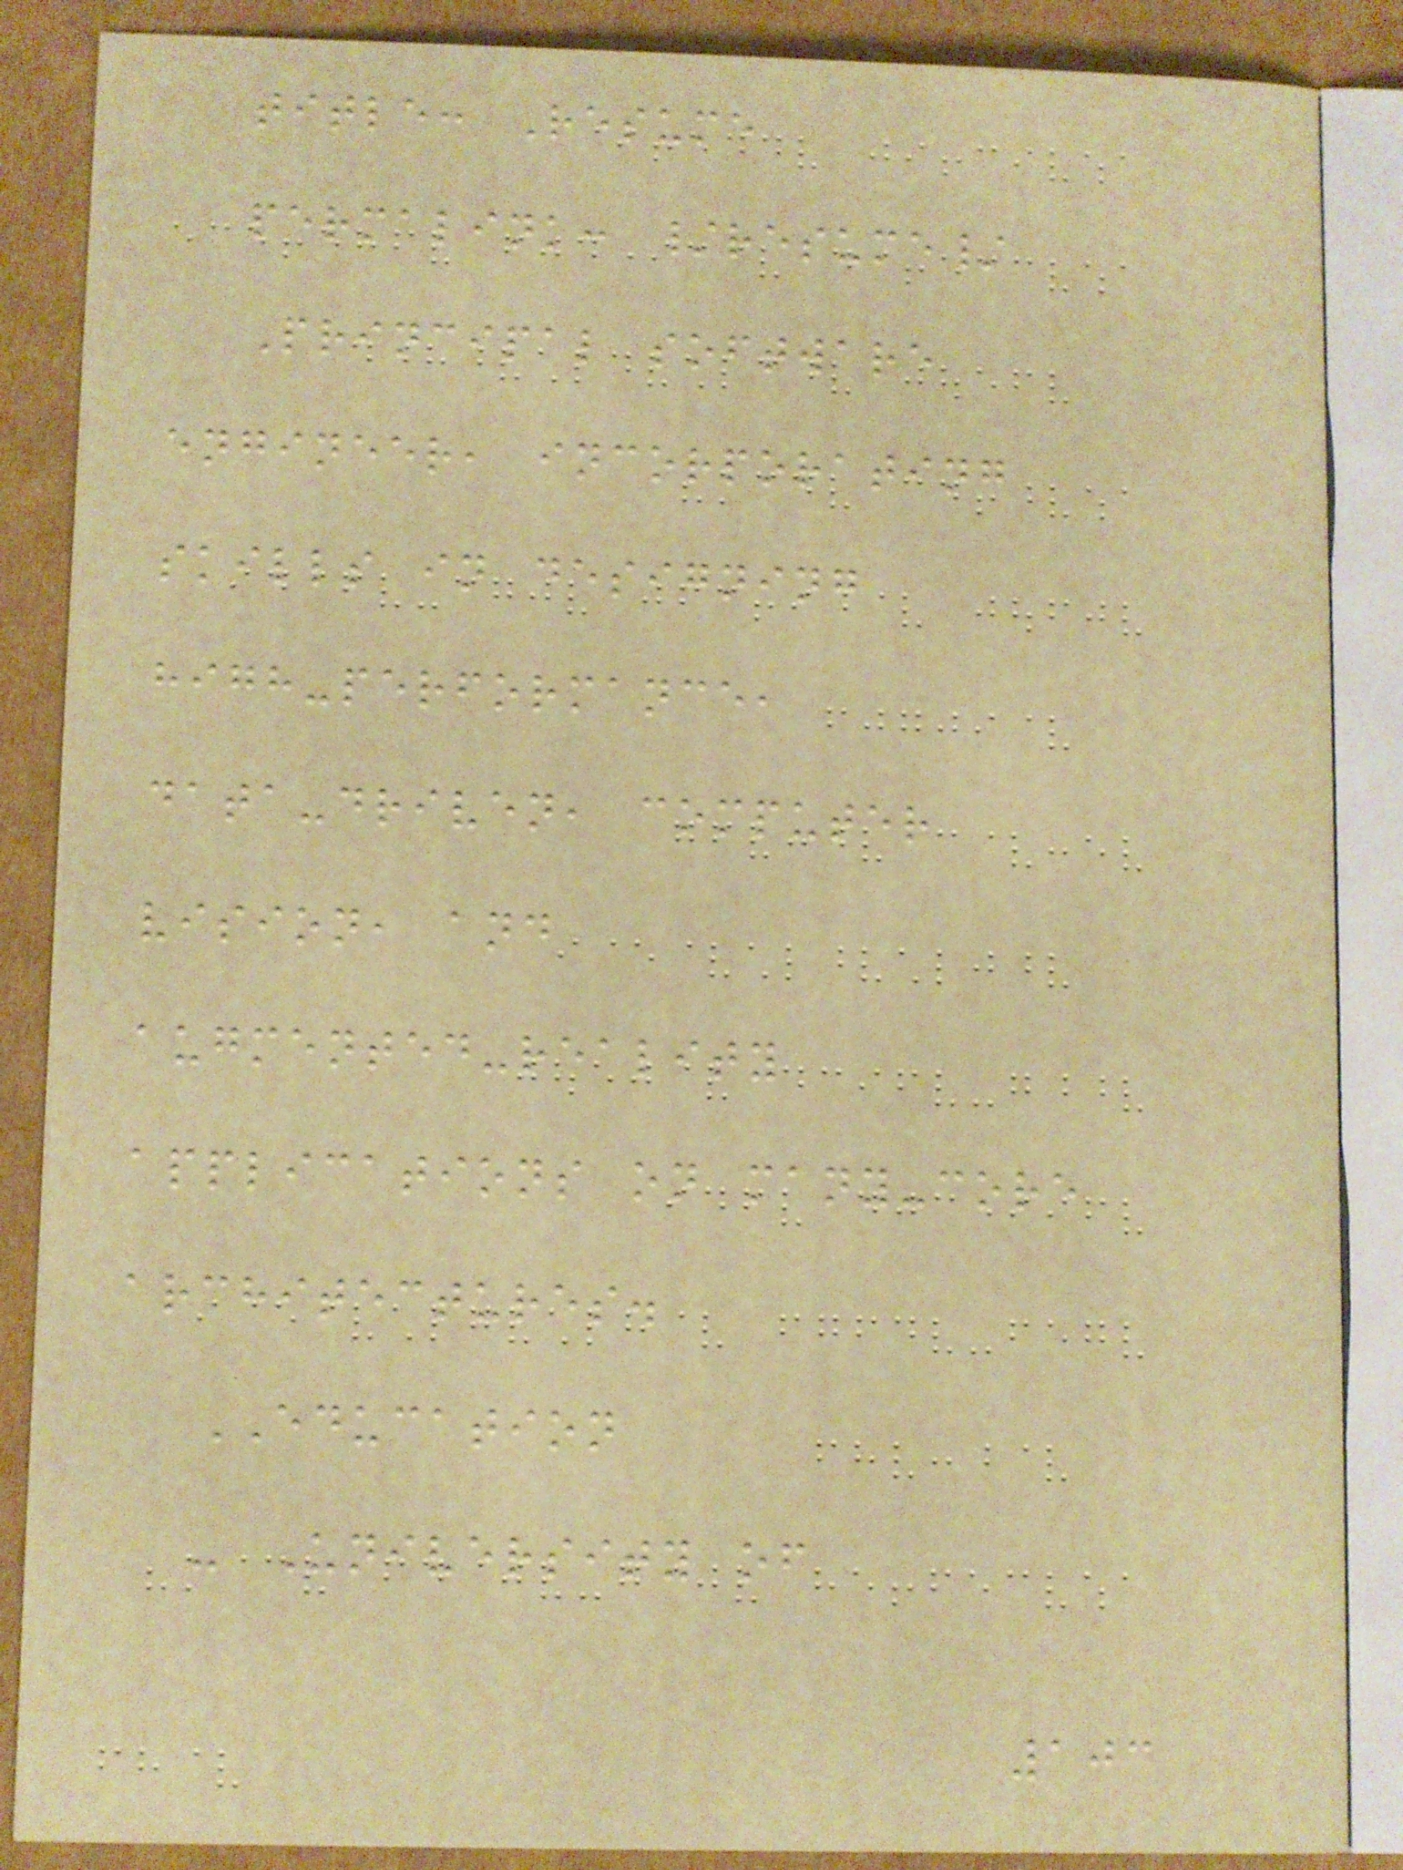title: Resume
permalink: /resume/
Principal software
engineer, incorporating
skills in designing
high-performance,
data-driven, computer
vision, and
augmented-reality
applications on many-core
architectures.
EDUCATION
- University of
103
